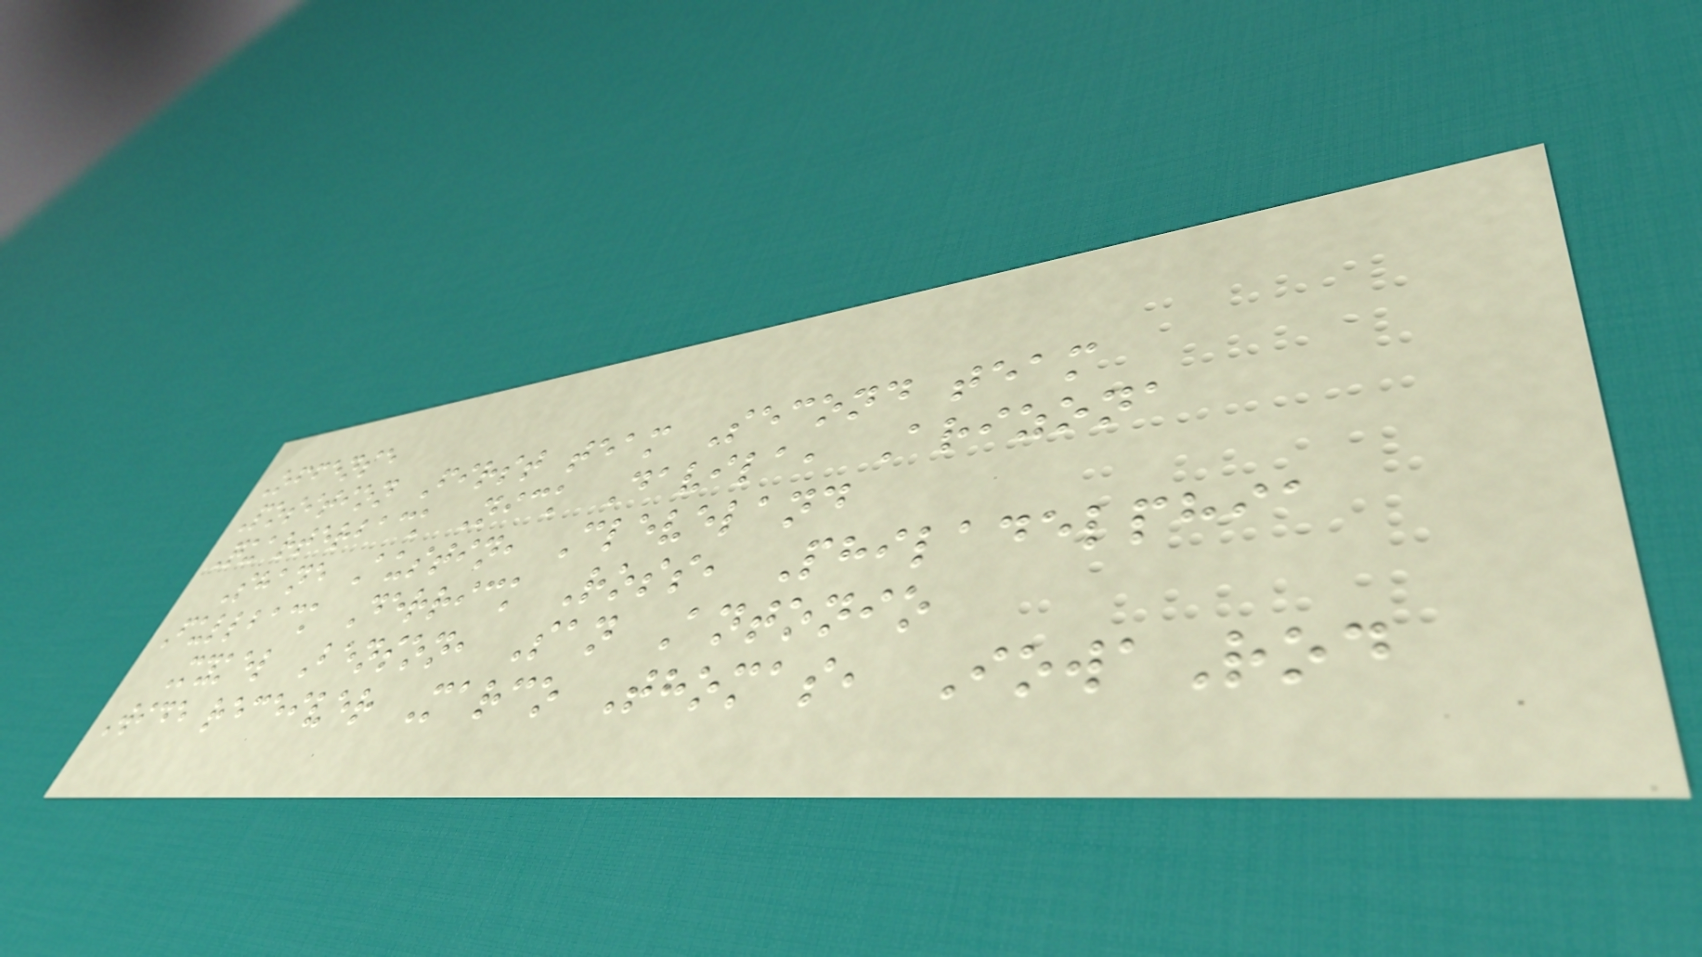Offense
Position First team Second team
Quarterback Nick Davila, Arizona
Shane Austin, Cleveland
Fullback Derrick Ross, Philadelphia
Mykel Benson, San Antonio
Wide receiver Marco Thomas, IowaRod
